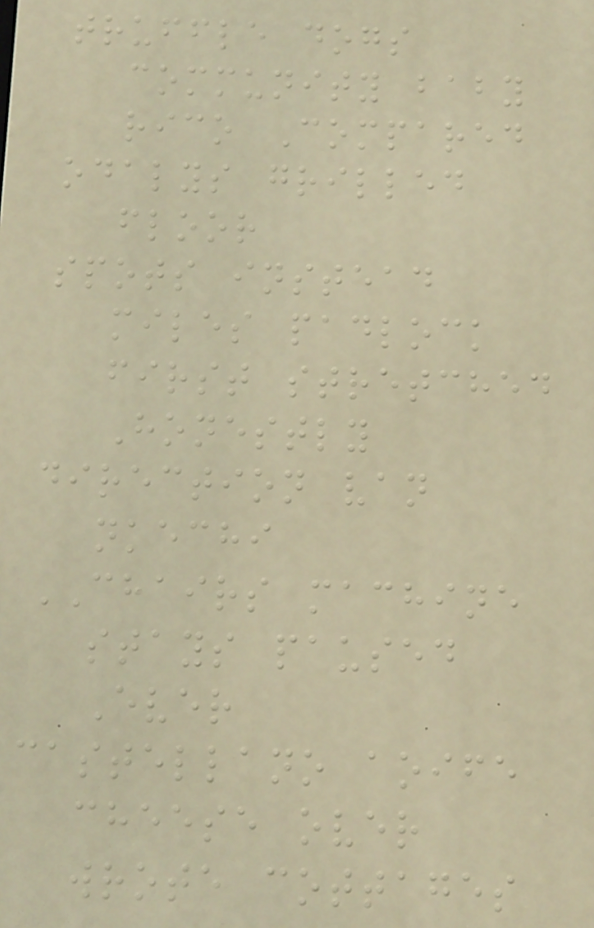truffle dogs
community baby
rico Compared
odalys grilled
floor
spots instead
miles padlock
first stretched
Honestly
direction van
nkechi
CHAIRS machine
stays paused
Ever
castellano aoife
cheese over
wrote cottages
